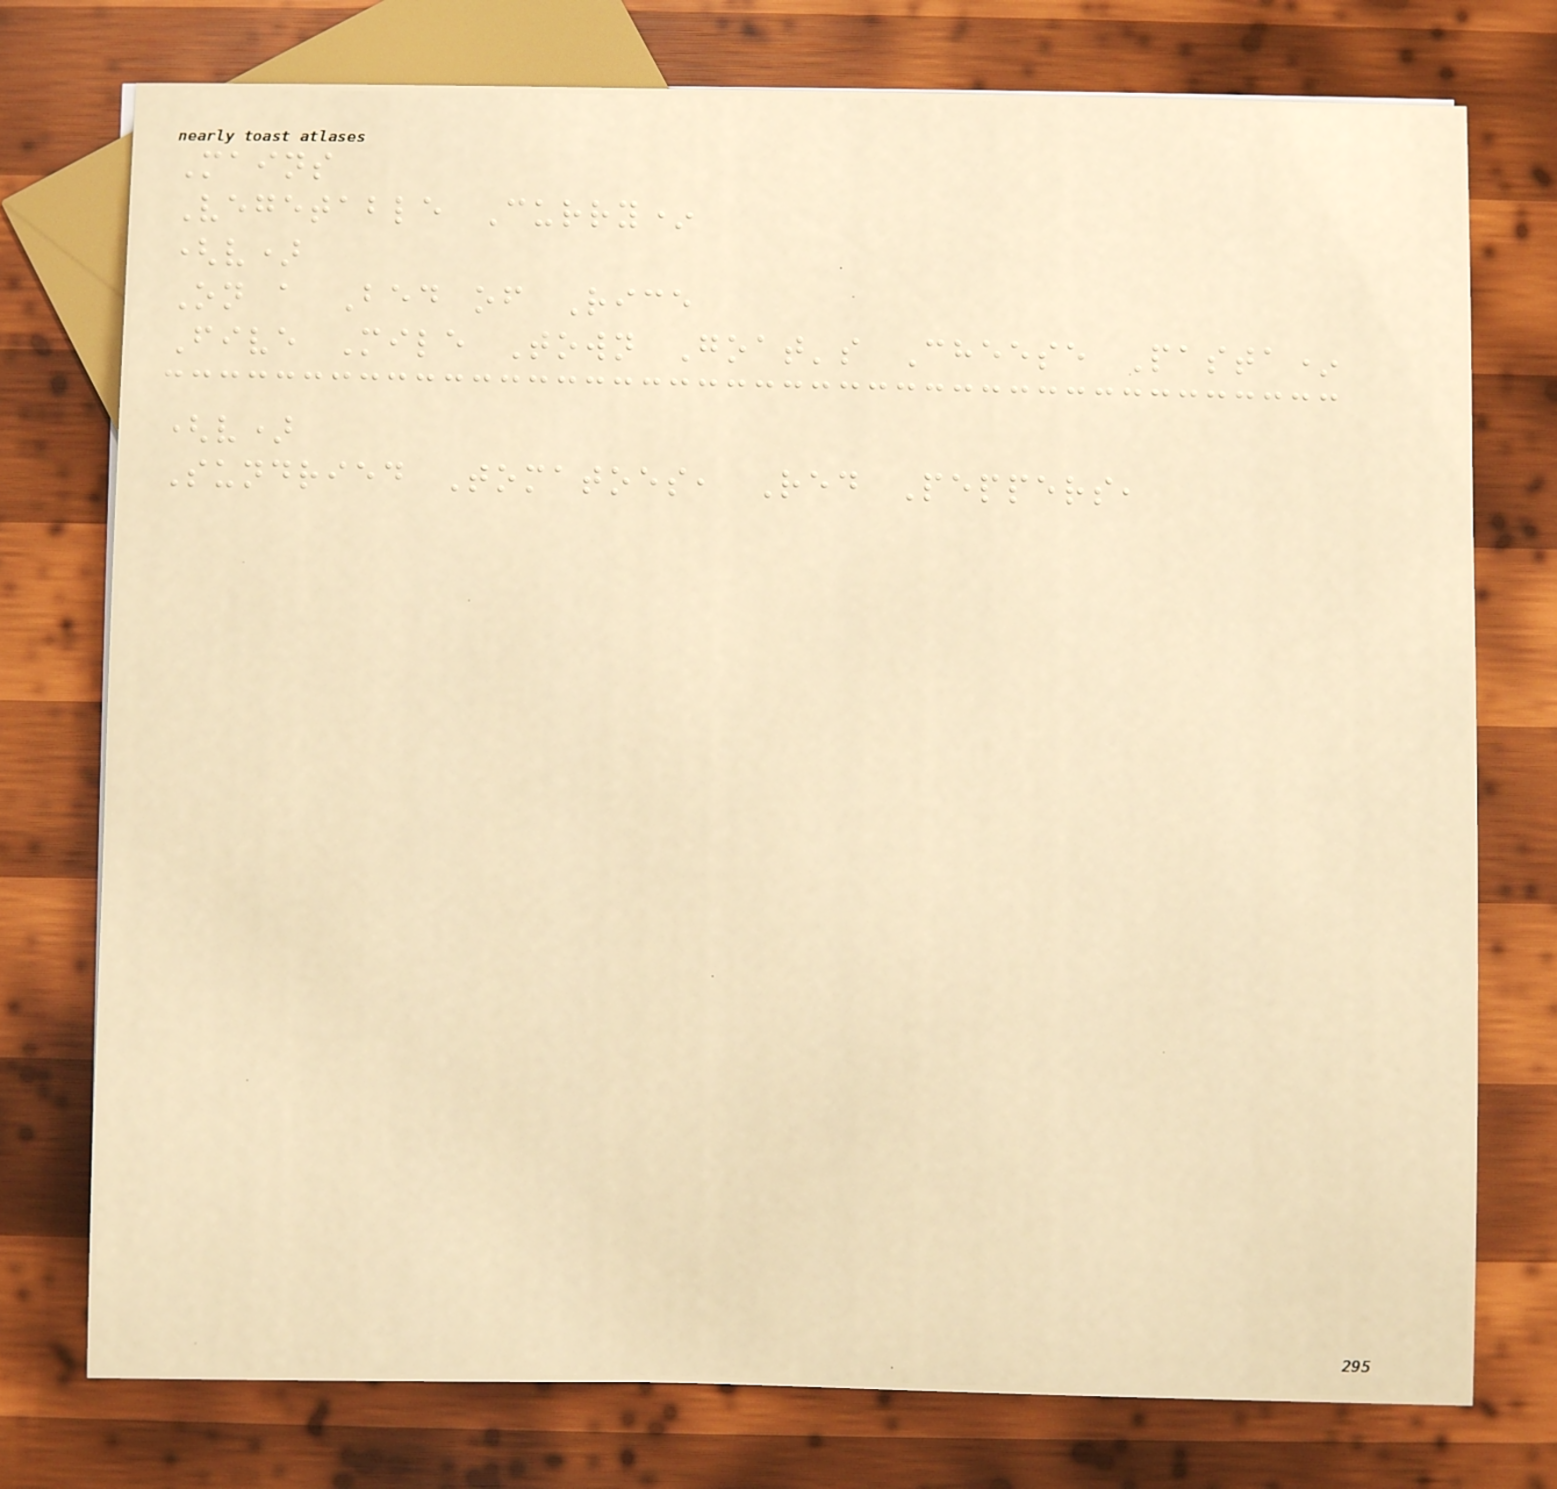Mains
Vegetable Curry*
(v)
On a Bed of Rice
Five Mile Town Goat's Cheese Pasta*
(v)
Sundried Tomatoes, Red Peppers,
